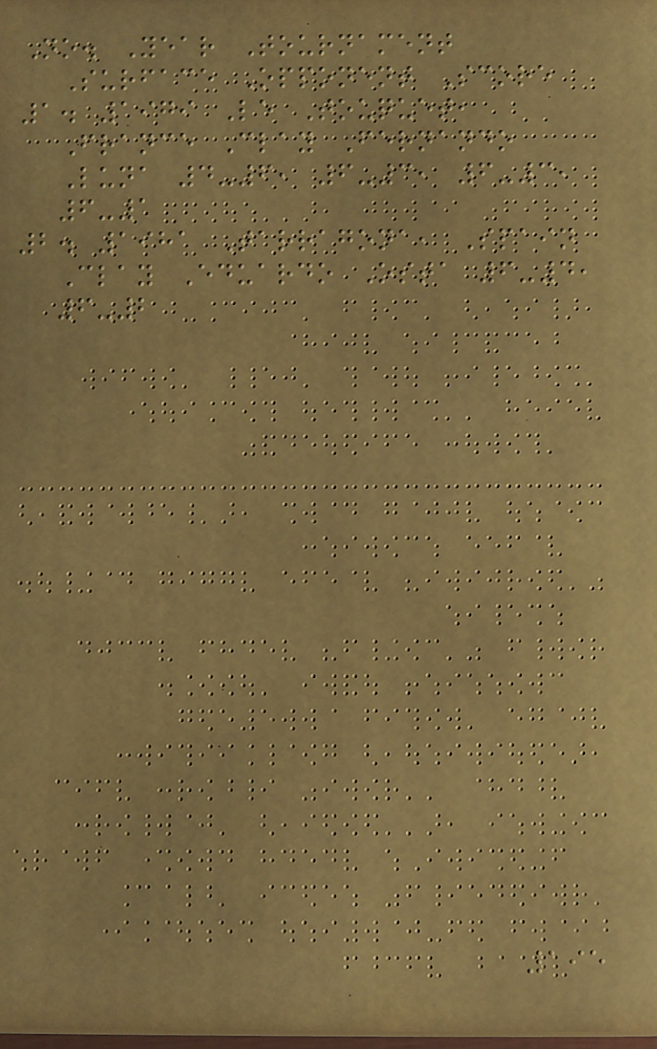No. Year Tournament
Surface Opponent Score
1. 1979 Le Touquet,
France Clay Fernando
Luna 4-6, 6-3, 6-3,
6-1
2. 1981 Tarragona, Spain
Clay Eduardo Osta 6-4,
6-2
195
